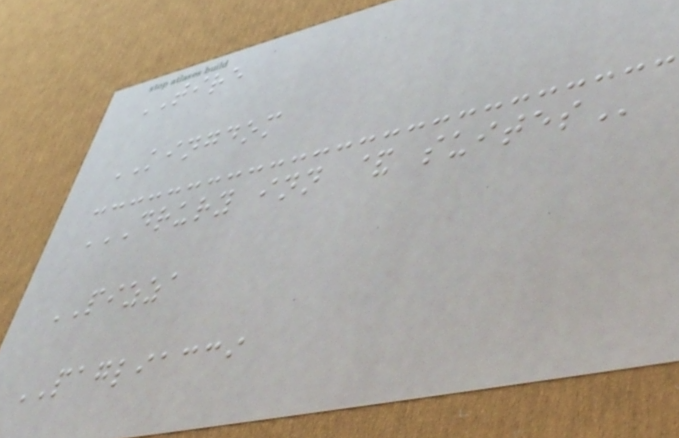TIRE
KINGDOM
DRURY INN & SUITES
PIZZA
PAGLIACCI
